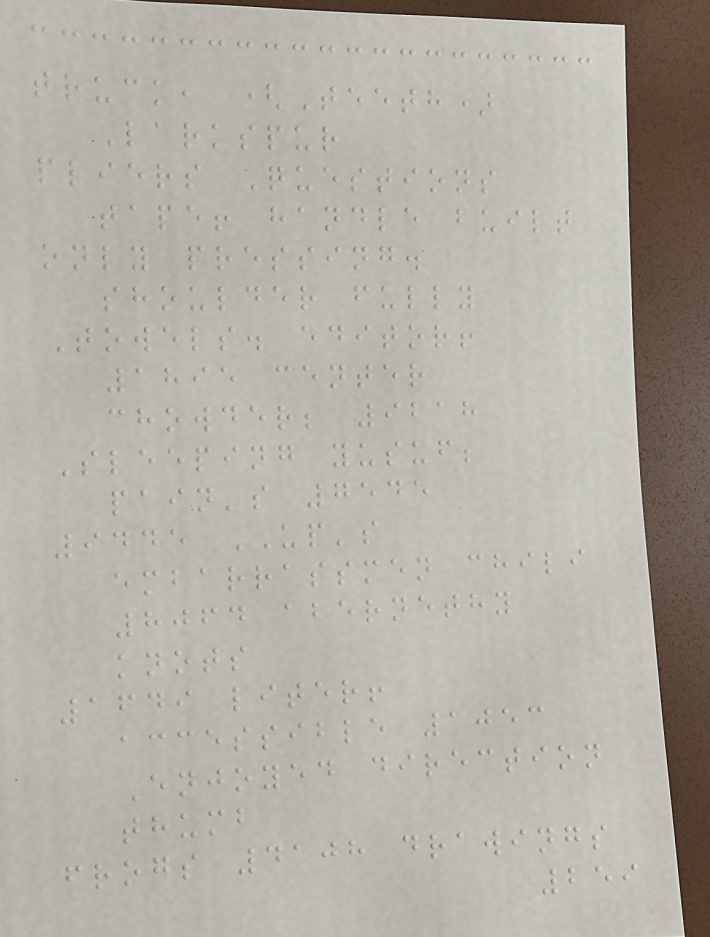truck, (Teeth)
Larkspur
pliers Questions
tape! handle built
only pressing.
shoulder fully
Towels. editor!
1895 center
chowder; 9218
Sleeping yusuf;
pain's 7545
9445 UP's
embarrassmen chili
8064 abernethy
knots
1649 liter!
accessible 1053
Enjoyed direction
thumb
frogs 4108 drawings
259
